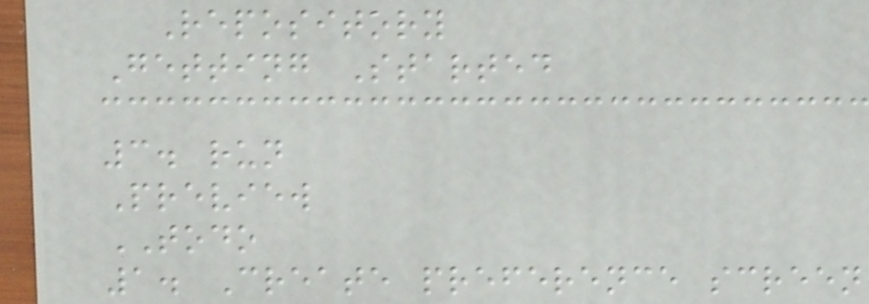Repository
Getting Started
3. run
Preview
TODO
1. Create preference screen
